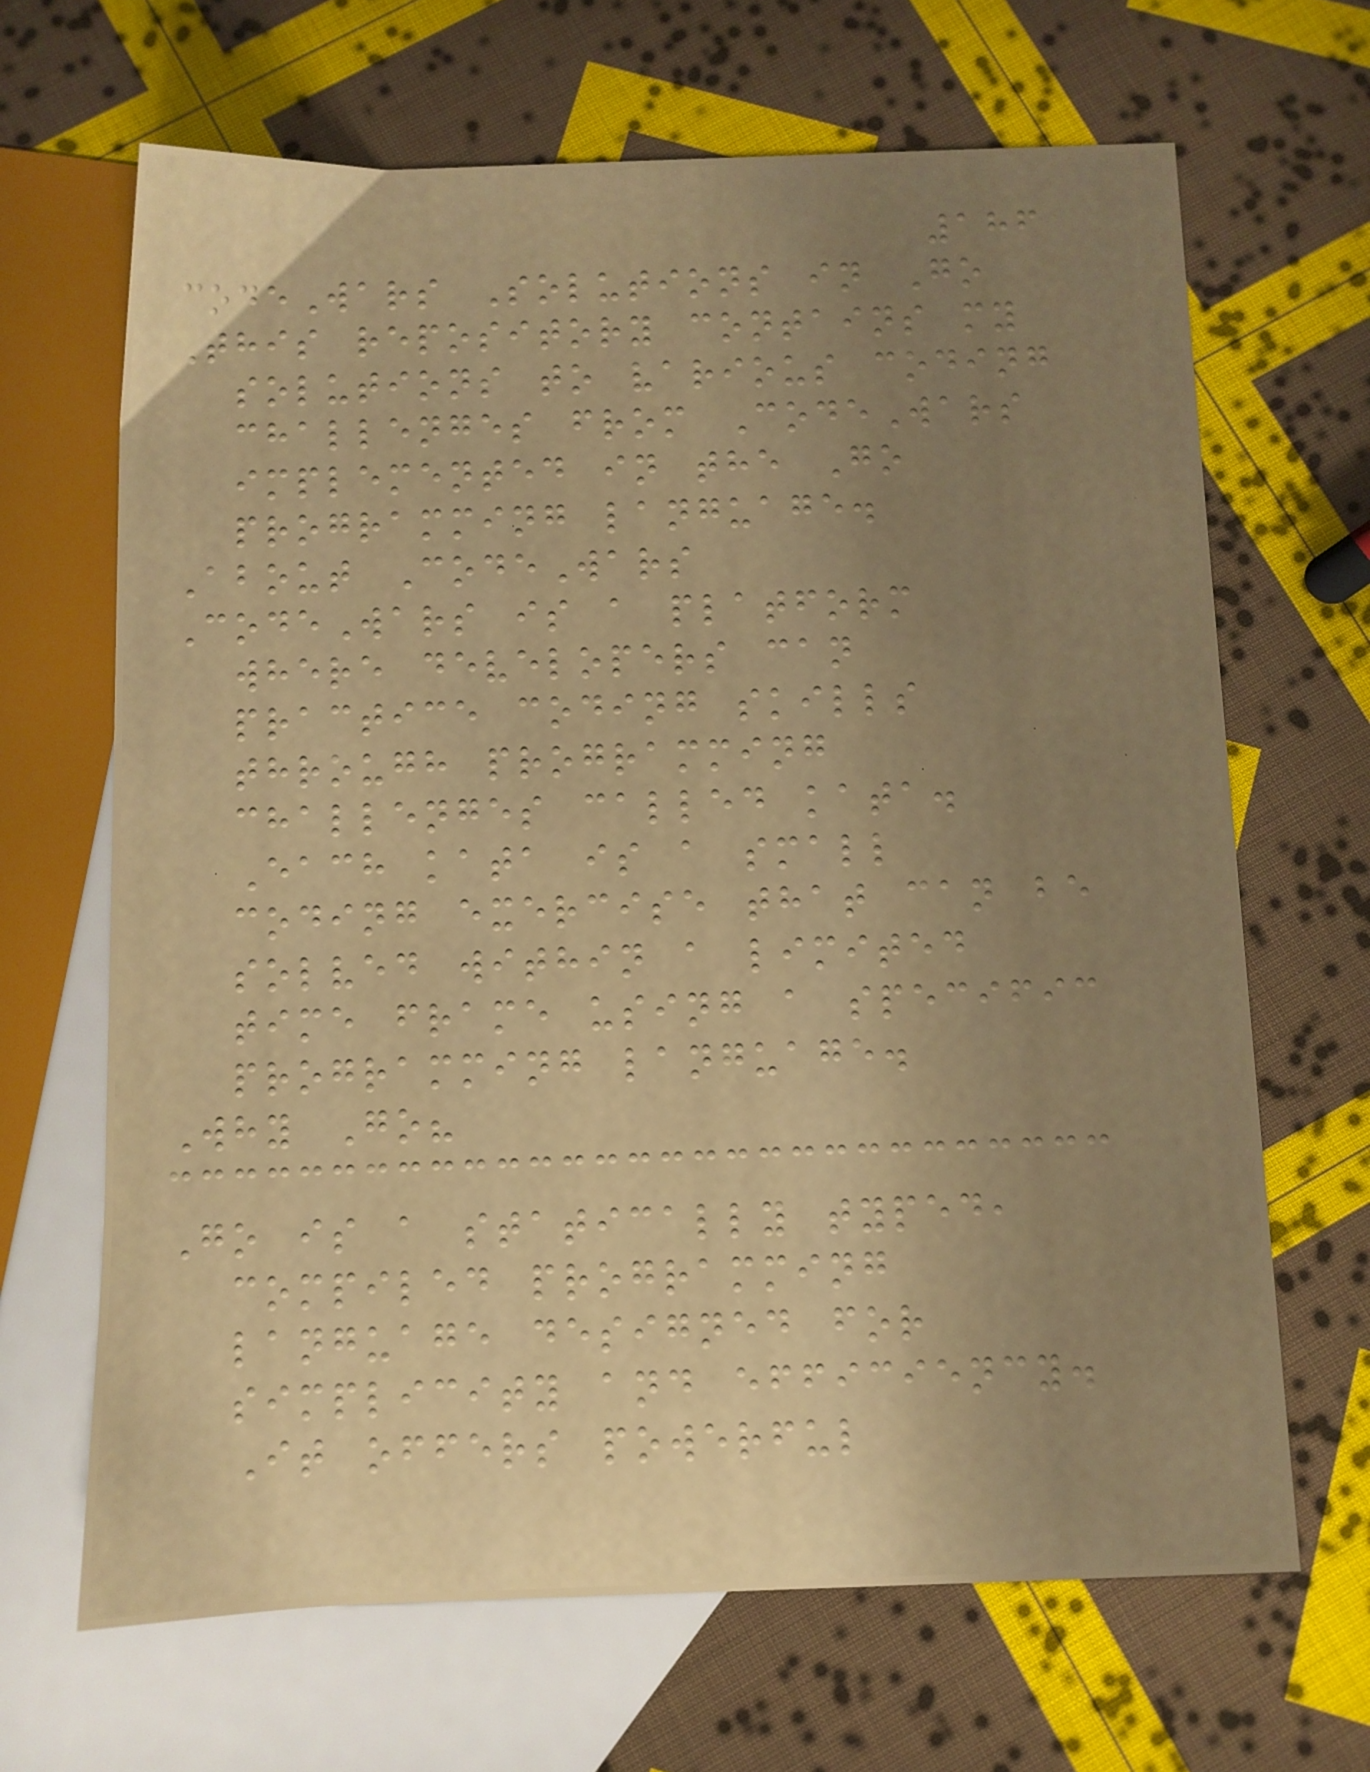186
codeWars Solutions in Go
This repository contains my
solutions to various coding
challenges from CodeWars
implemented in the Go
programming language.
About CodeWars
CodeWars is a platform
where developers can
practice coding skills
through programming
challenges called kata.
Each kata is a small
coding exercise that can be
solved within a limited
time frame using a specific
programming language.
Why Go?
Go is a statically typed,
compiled programming
language designed for
simplicity and efficiency.
It offers powerful
